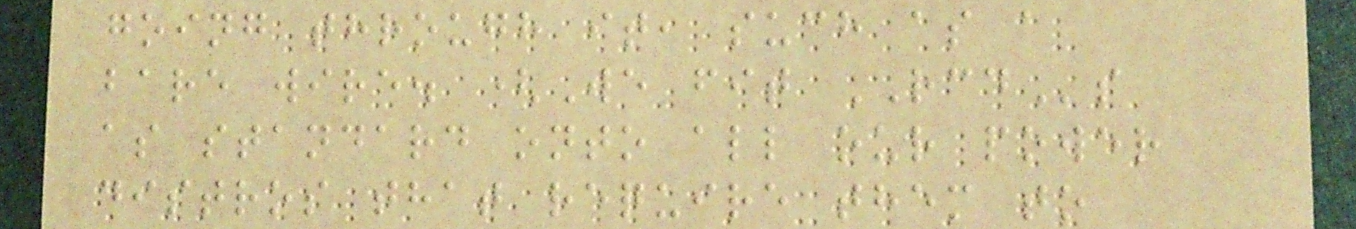going through it, such as a
bare wire. (We fit RCDs
as standard onto all our power
distros that require them to
